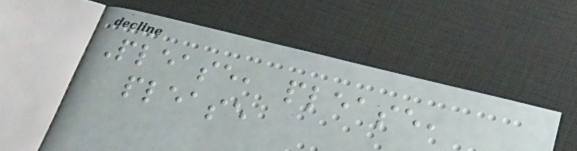Please, please,
please
